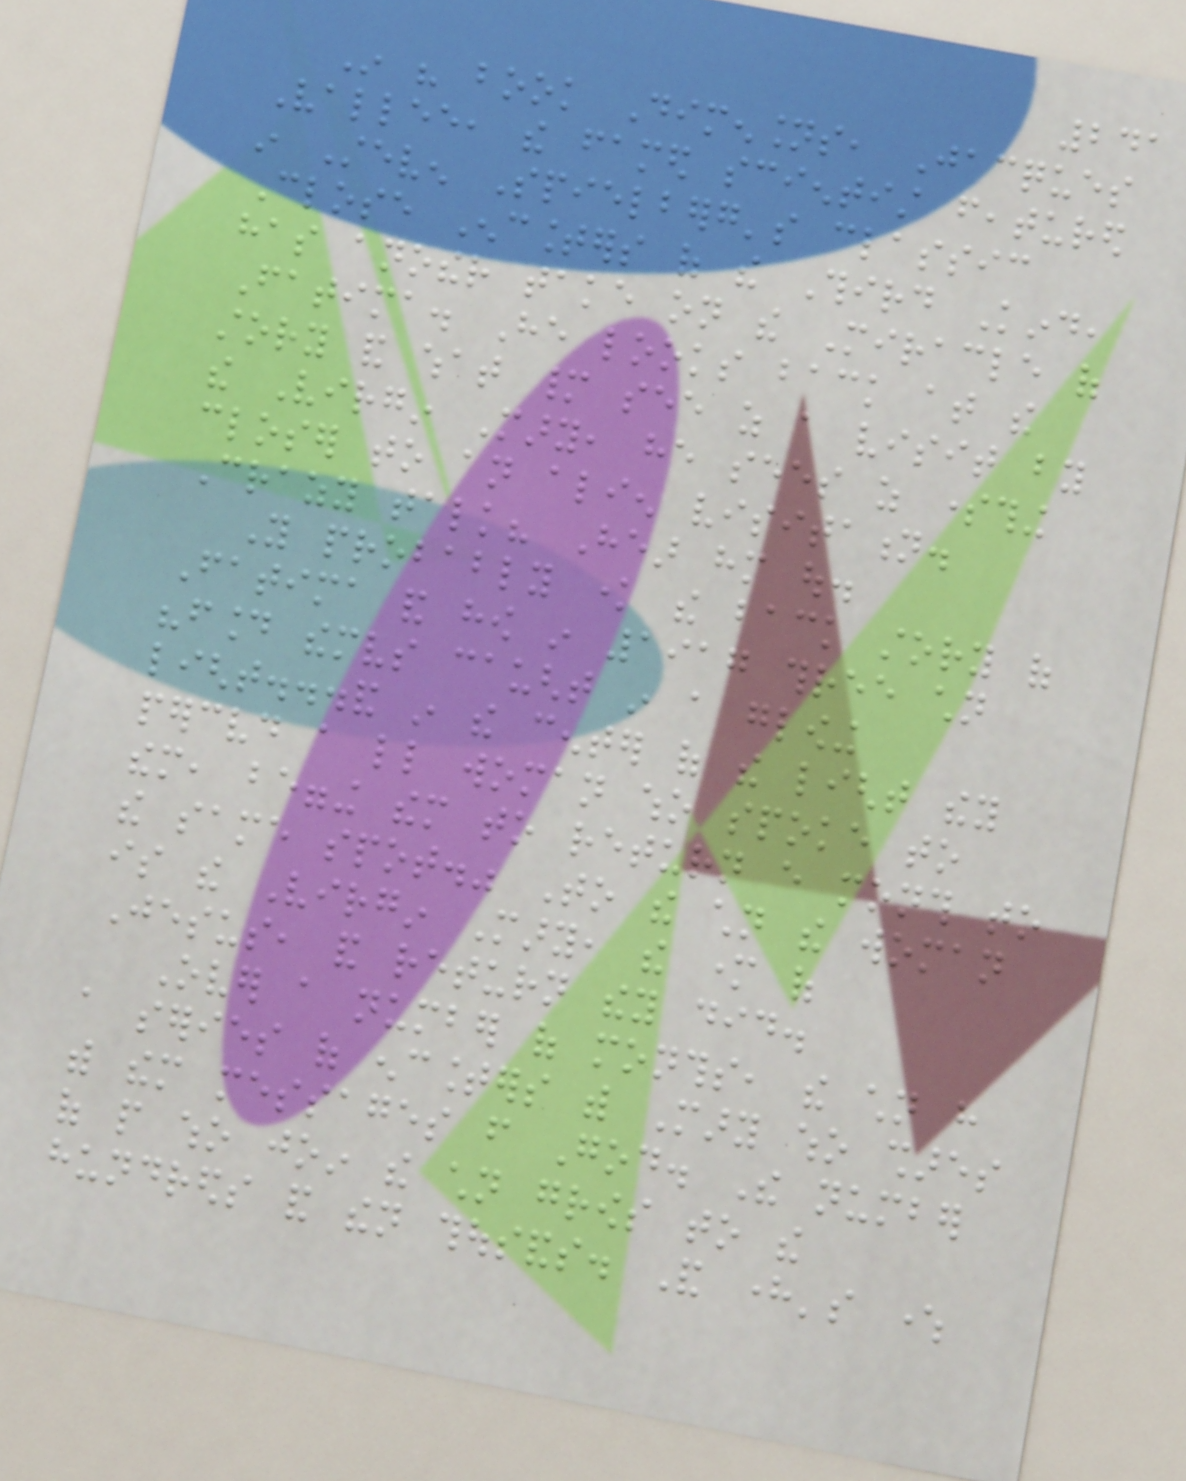241
In his book Dimensions, Jacques
Vallee, the famed scientist featured
in Steven Spielberg's classic
Close Encounters of the Third Kind,
has another take on the Miracle of
Fatima. He looks back at the
story and what many see as a visit by
the Virgin Mary, he sees as something
closer to an alien visitation.
Crazy talk? Hear him out.
You probably know the back story of
Fatima and how in 1917 three children
"found themselves caught in a glowing
light...and in the center of the light they
perceived a little woman who spoke to
them, begging them to return every month to
the same spot." To the children the woman
is the Virgin Mary, the mother of
Jesus, and return they did.
Over a number of months, the children have
a series of encounters with Mary who shares
with them messages from God. The number
of people who join the children grows to the
hundreds and then thousands. And here's where
